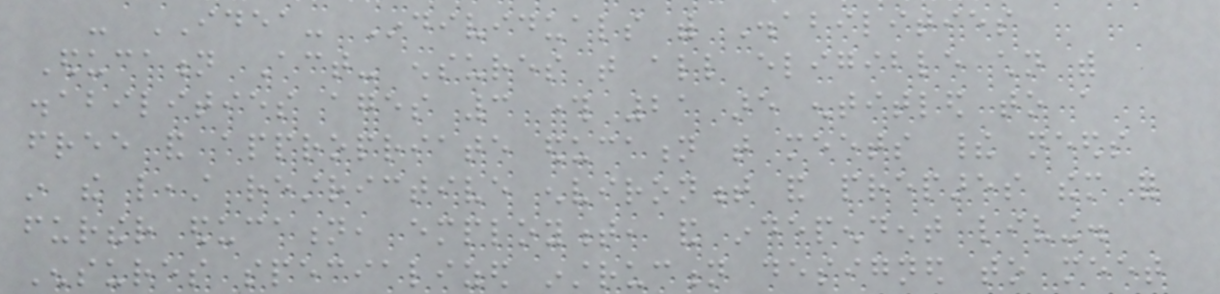- IDEA- Individuals with Disabilities
Education Act- ensures that all eligible children with
disabilities ages 3 through 21 are entitled to a
free and appropriate education that meets their needs
in the least restrictive environment and prepares them for
further education, employment, and independent living.
Ensures specialized instruction designed to meet
